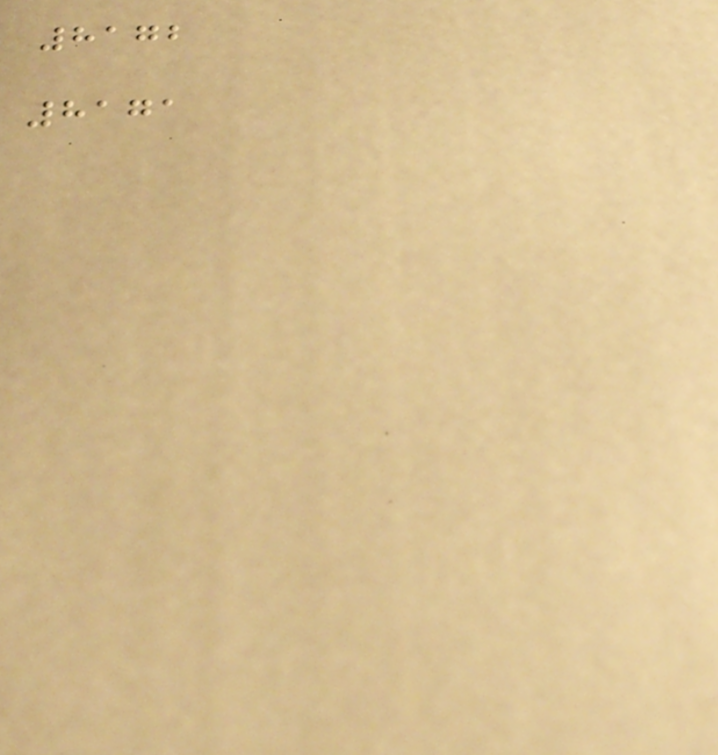8172
8171
